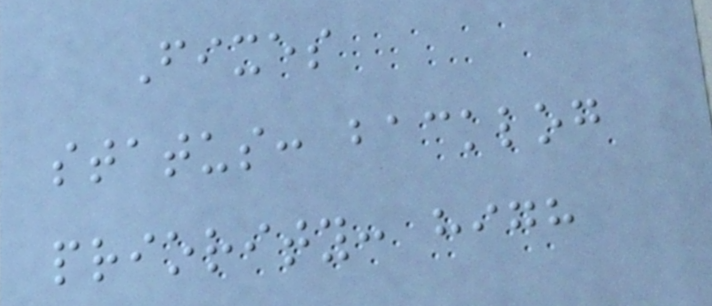Fixes
status: backlog
priority: high
